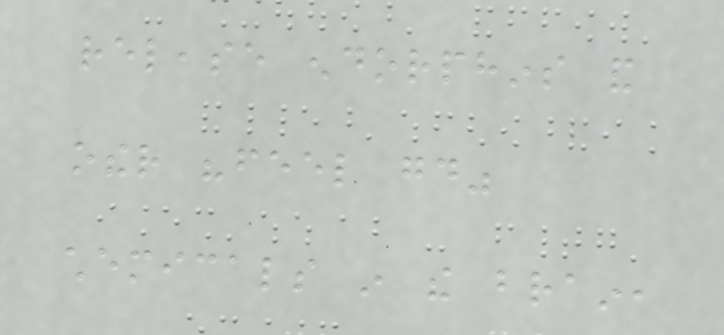release endorphins and
other "feel good"
chemicals in the brain,
